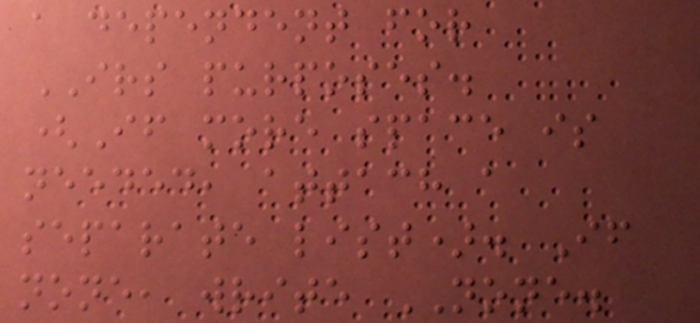a dependent for
IRS purposes.
(If more space is
needed, attach a
separate list). If
none, write NONE.
